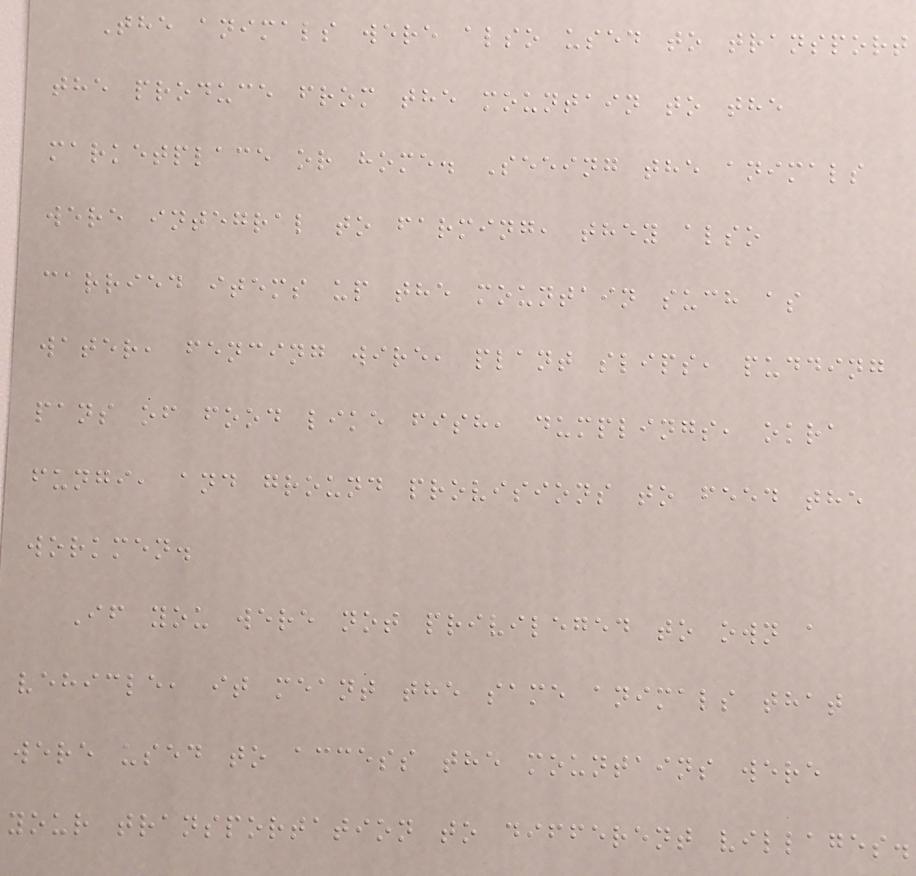The animals were also used to transport
the produce from the mountain to the
marketplace or home. Seeing the animals
were integral to farming, they also
carried items up the mountain such as
water, fencing wire, plant slips, pudding
pans of food like fish, dumplings, okra
fungi, and ground provisions to feed the
workmen.
If you were not privileged to own a
vehicle, it meant the same animals that
were used to access the mountains were
your transportation to different villages.
